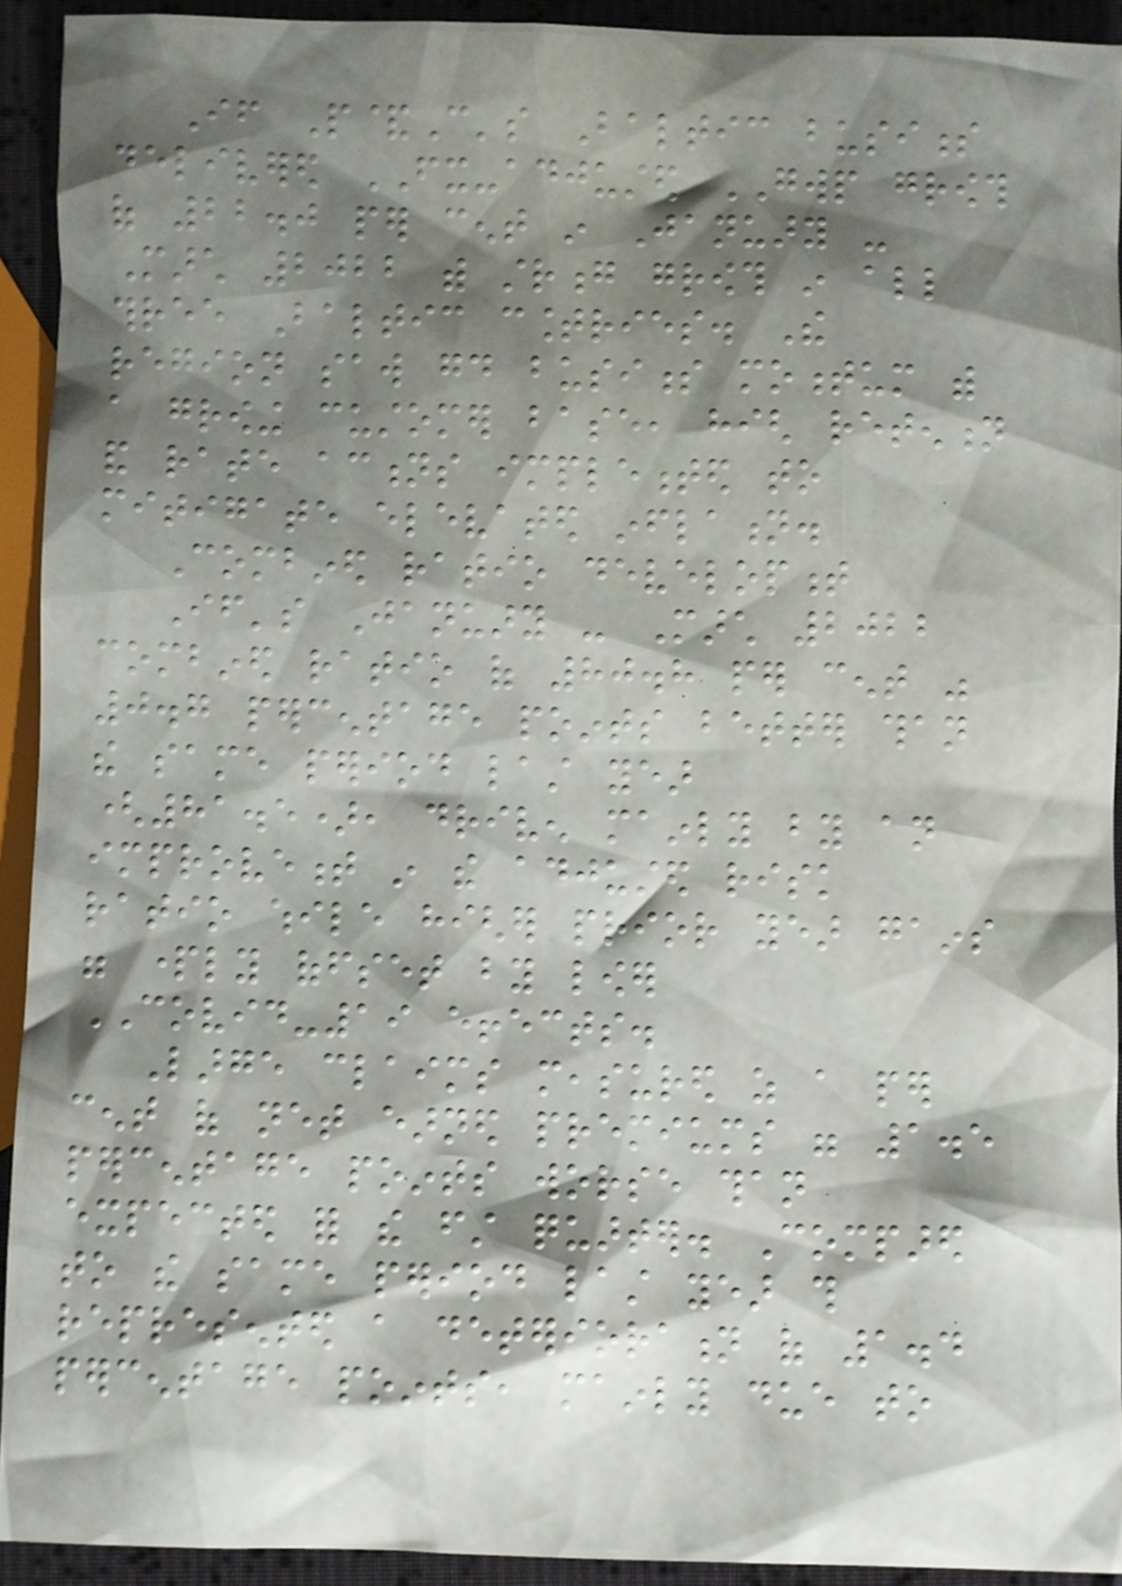If P&C's Baltic business
delivered FX-adjusted GWP growth
of 22.0 per cent in January -
March 2022 with strong growth in all
three Baltic countries. The
region saw good business momentum with
a growing customer base, high retention
and rate actions implemented to
mitigate elevated inflation.
Combined ratio development
If's January - March 2022
combined ratio of 80.8 per cent was
0.7 percentage points better than
the same period last year
(81.5), driven mainly by an
improvement in the adjusted risk
ratio while higher prior year gains
were partly offset by lower
COVID-19 effects.
Large claims measured as a per
cent of net earned premiums were 1.5
percentage points worse than
expected for the first quarter. Compared
to the same period last year this
represented a deterioration of 1.4
percentage points, mainly due to
